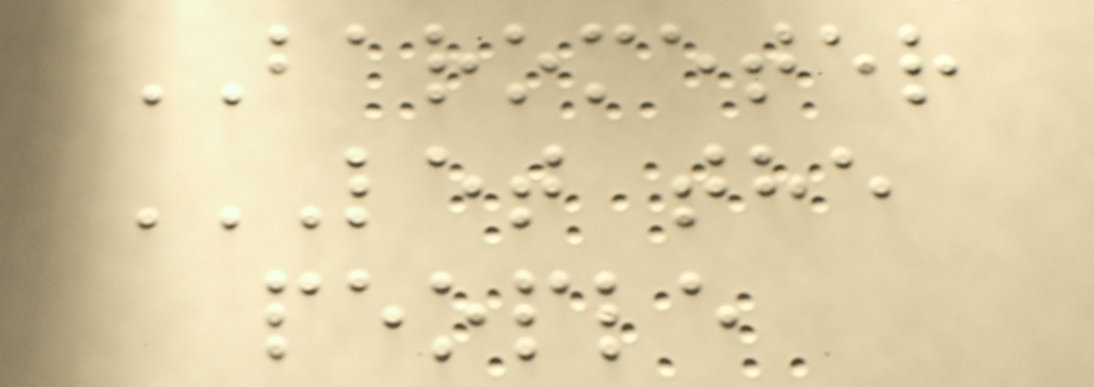BAROMETER
LET THE
PEOPLE
